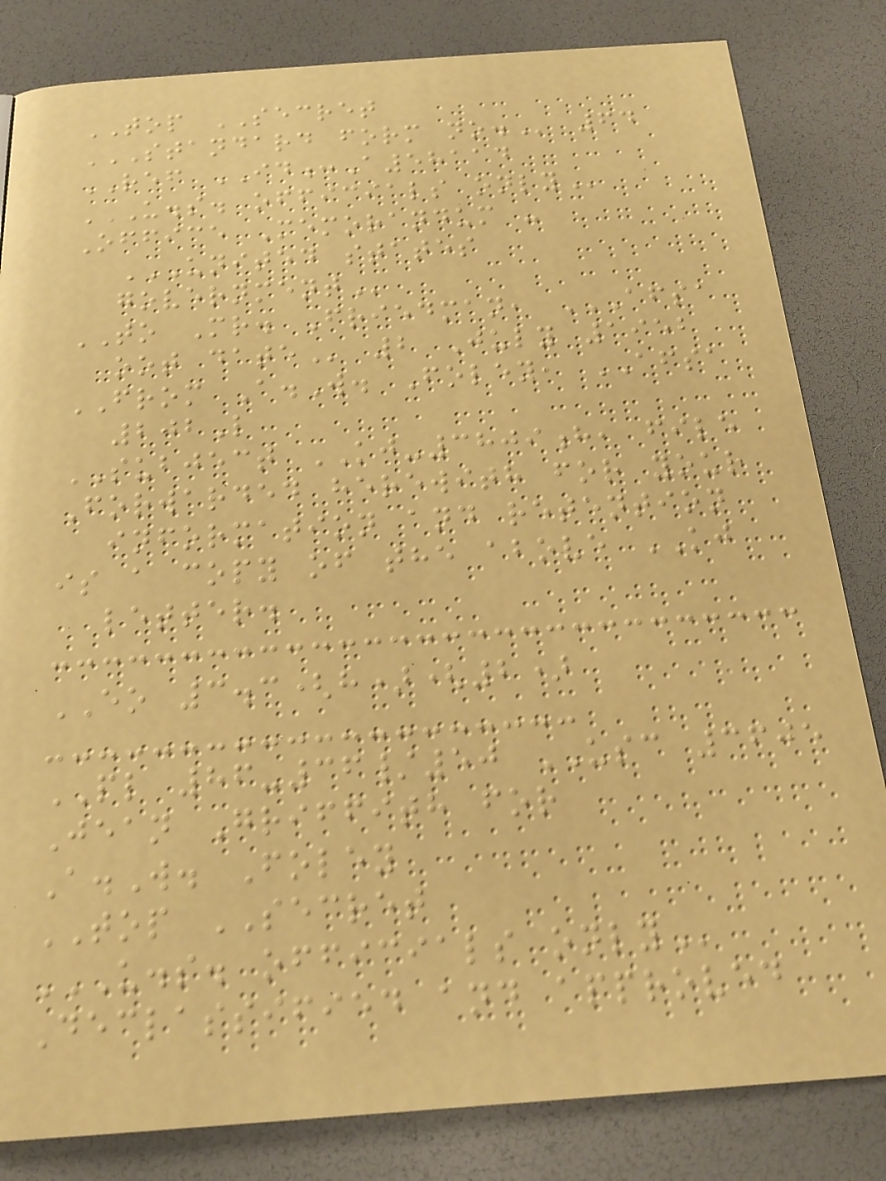TOP SECRET
STANDARD FORM NO. 64
REF ID:A58114
U.S. OFFICIALS ONLY
Office Memorandum -
UNITED STATES
GOVERNMENT
TO Mr. Friedman, AFSA
OOT DATE 2 July 1952
FROM A.W. Foley, AFSA
202L
SUBJECT KJ-3809h, file
Forwarded herewith for your
information and retention
is a copy of the above KJ
letter.
EO 3.3(h)(2)
PL 86-36/50 USC 3605
Jean Griffith for
A.W. Foley
TOP SECRET
U.S. OFFICIALS ONLY
Declassified and approved
